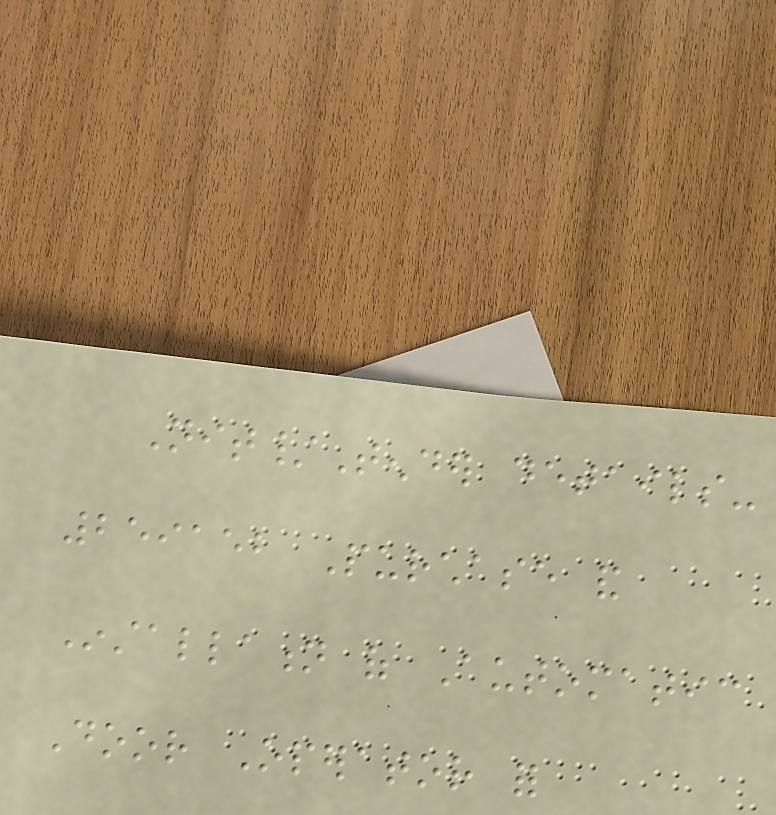Nit/Tender details-
259152 Purchase and
Installation of Automatic
Door Operator for
